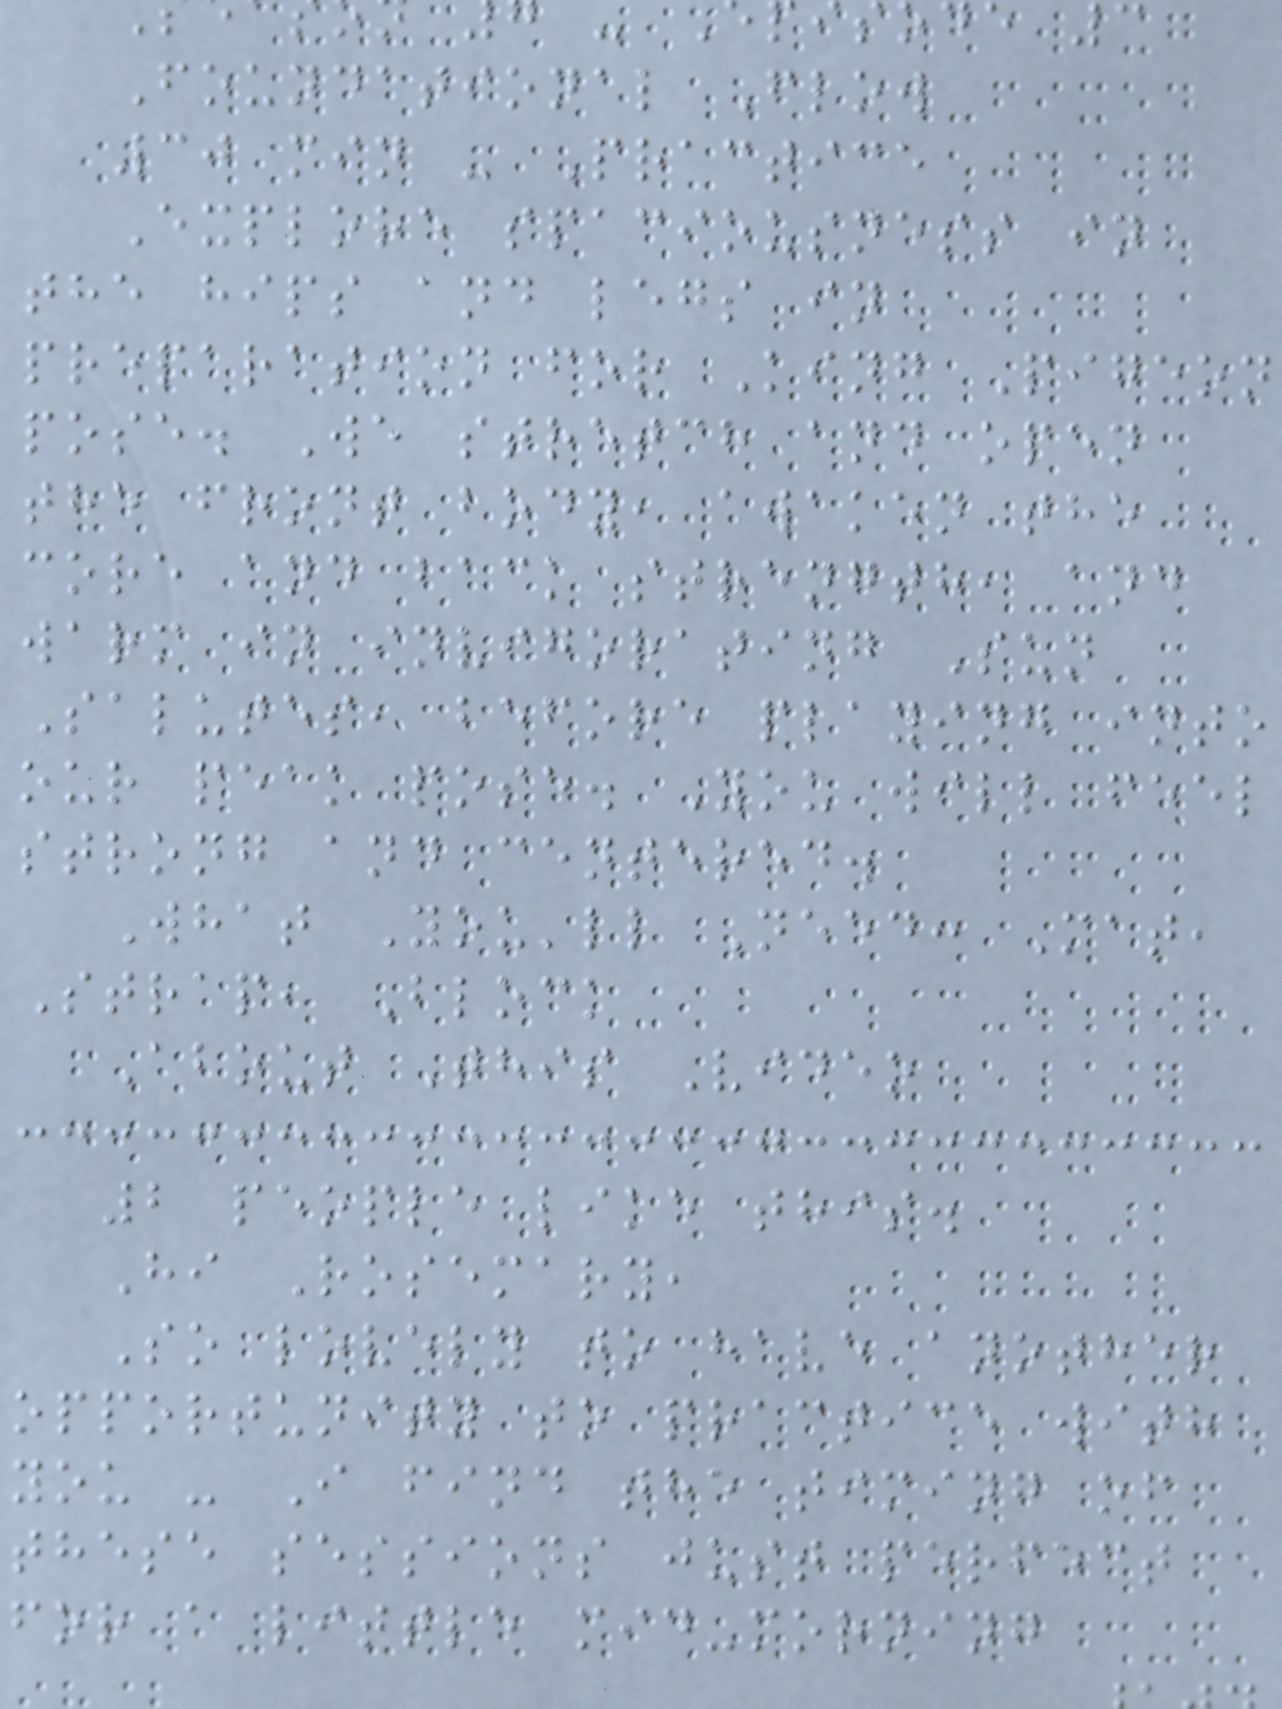Foundational Flow
30 min - Practice
Explore spaciousness in
the hips and legs in
preparation for King Pigeon
pose. We stretch and open
the front body, awaken the
core and back strength, and
warm in invigorating Sun
Salutes, before playing into
our peak pose. You will feel
strong and centered.
What You'll Need: Mat,
Strap, Block
About This Video
2 people like this.
Hi Rosemary,
So lovely to have another
opportunity to practice with
you - I find the timing of
these sessions just perfect
for a little mid-morning
